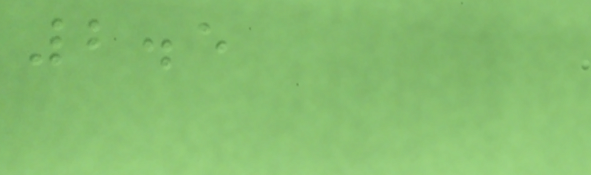2.5
